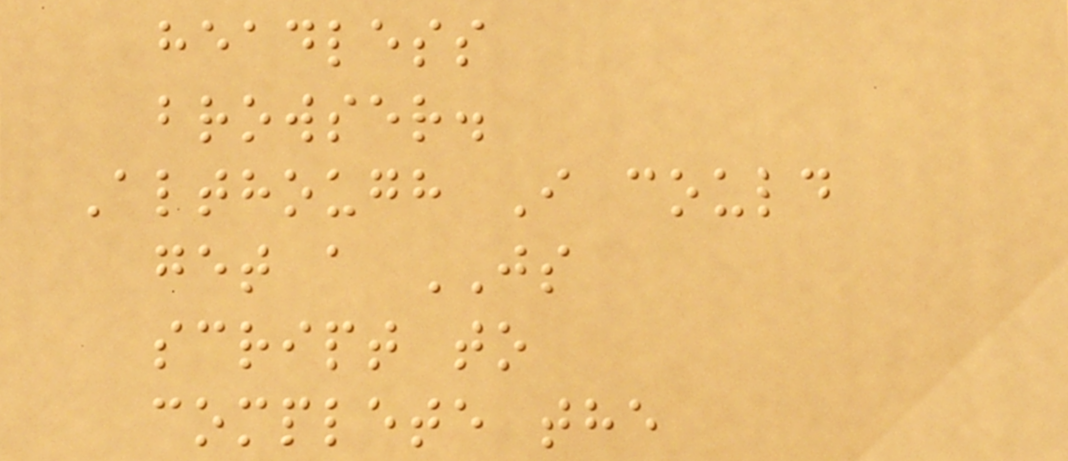headless
browser.
Although I could
get a JS
script to
complete the
